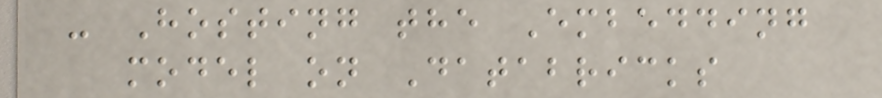- Hosting the Embedding
model on Databricks
